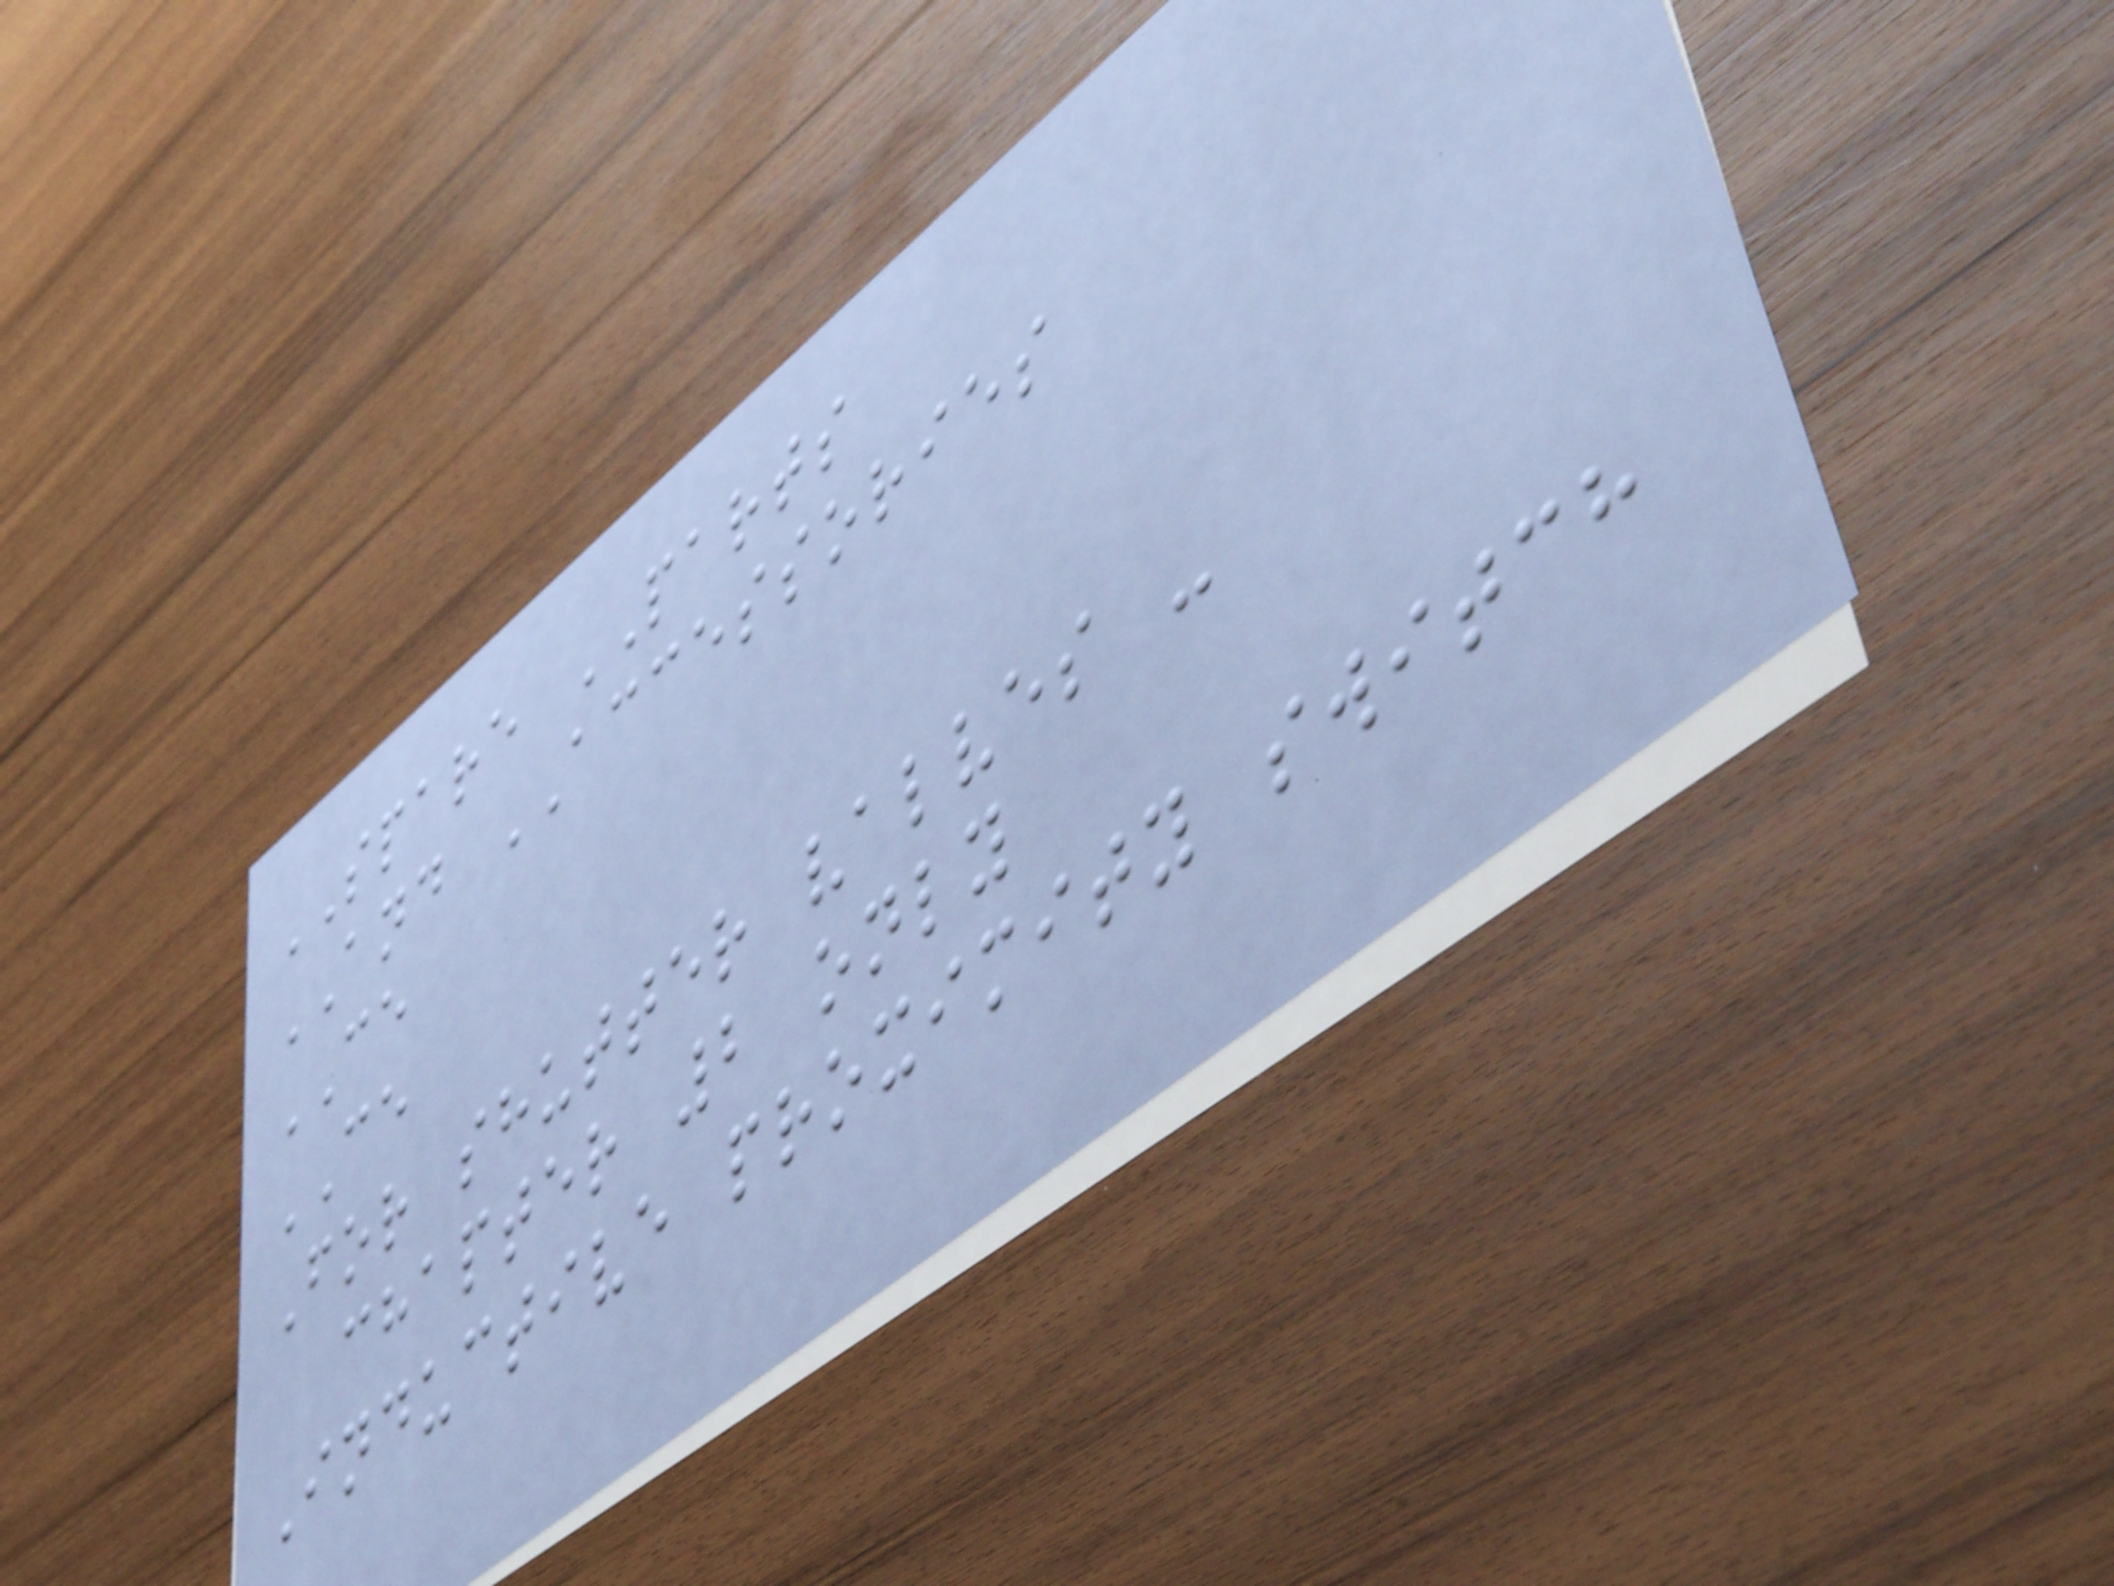SPARE PARTS
AND ACCESSORIES
CE
CE
For shutter valves -
chapter 2 only
Inductive proximity switch
